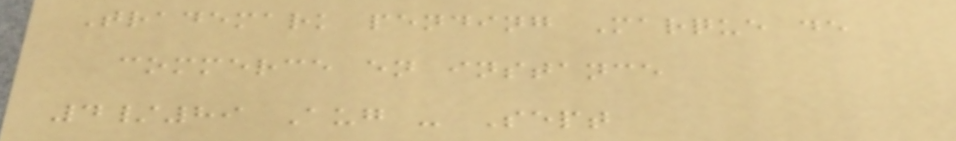Trademark pending Marque de
commerce en instance
4/89 Aug - Sept
